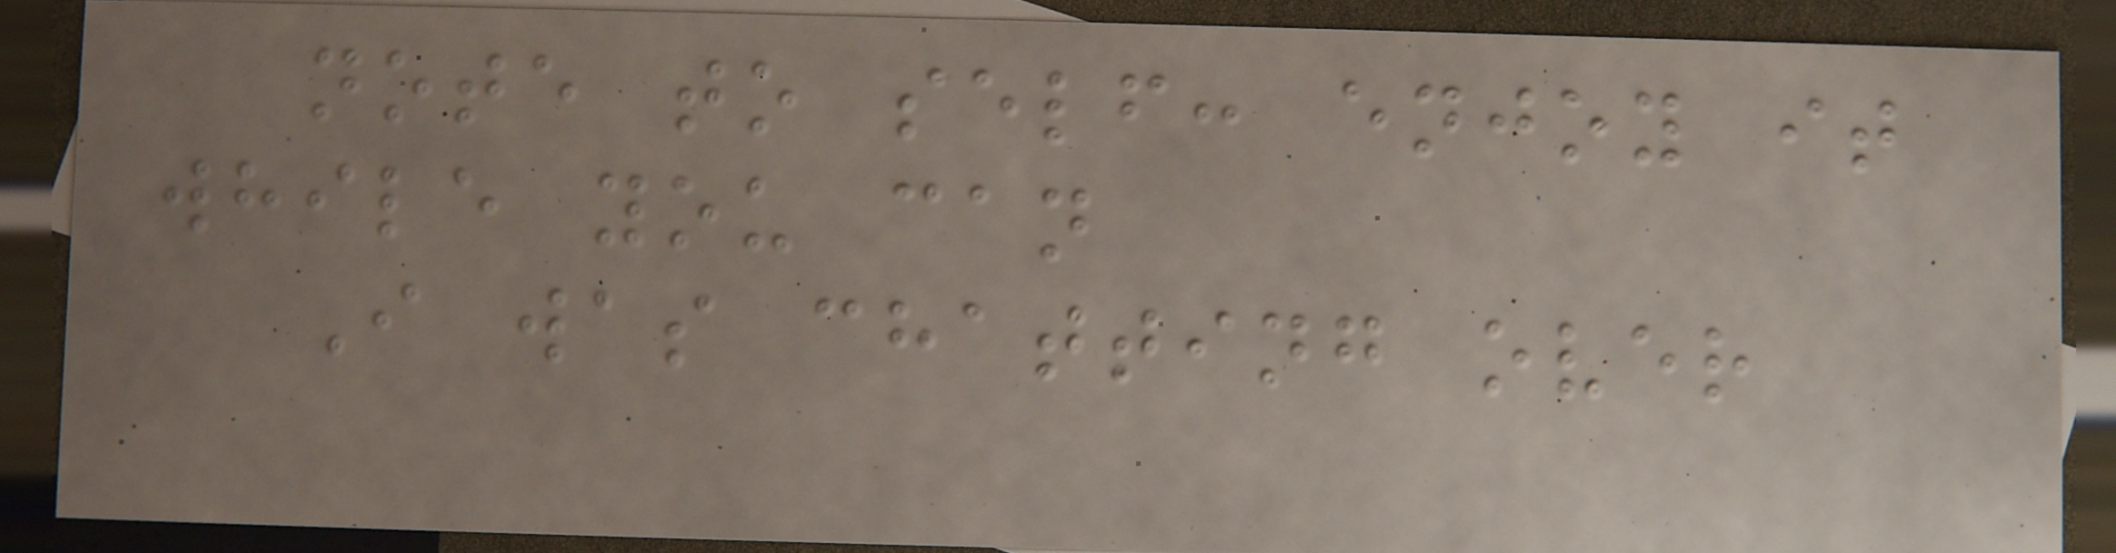note to self: enjoy it
while you can
I was chatting over
